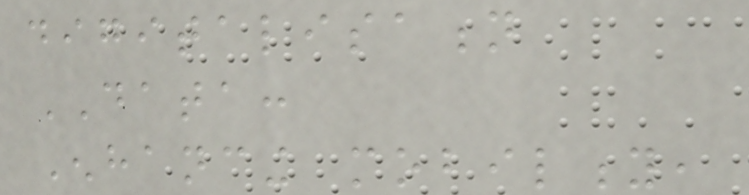digitalisation
DATA:
Enhancing mobility,
